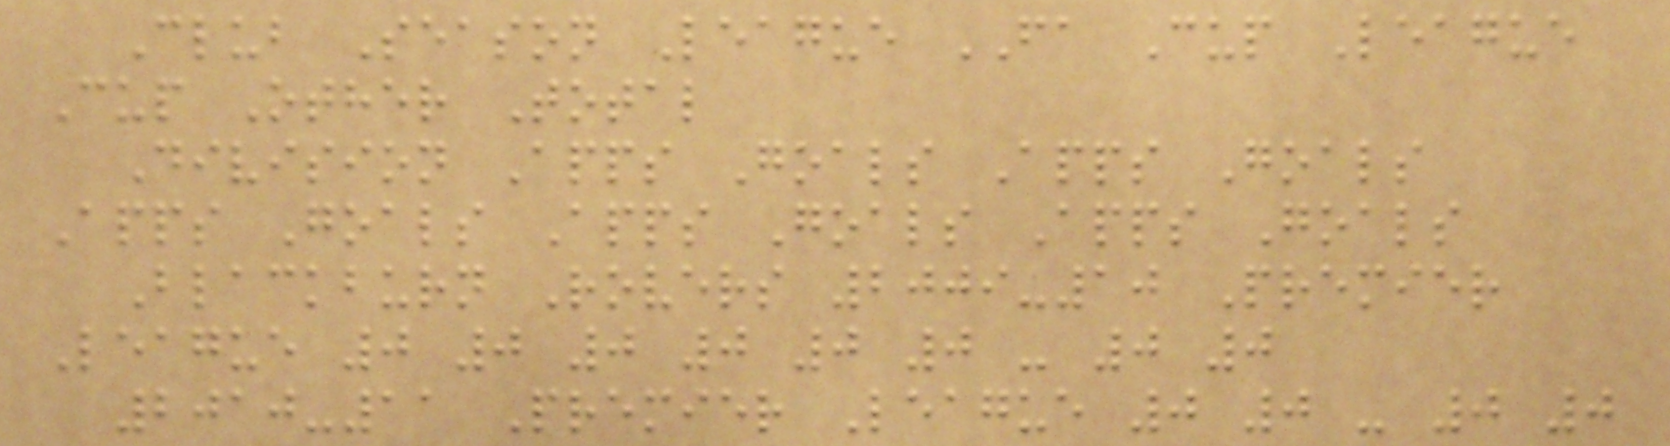Club Season League FA Cup League
Cup Other Total
Division Apps Goals Apps Goals
Apps Goals Apps Goals Apps Goals
Blackburn Rovers 2009-10 Premier
League 0 0 0 0 0 0 - 0 0
2010-11 Premier League 0 0 - 0 0
